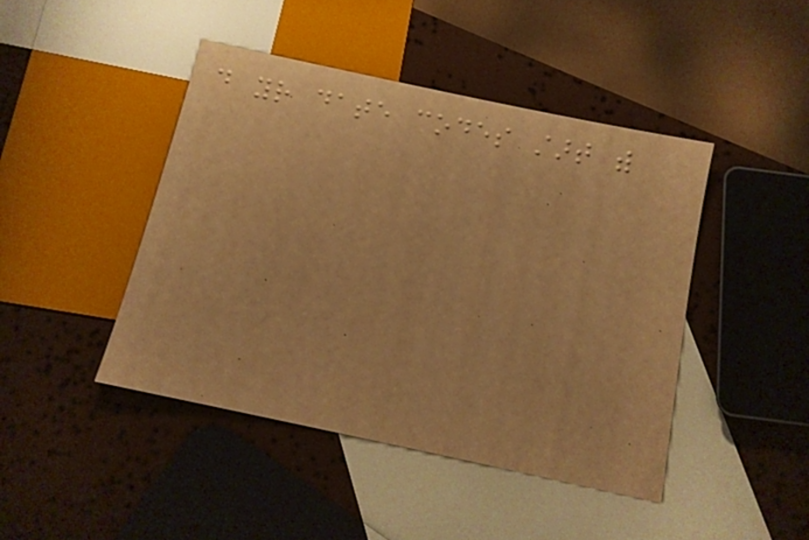do your date codes start with
